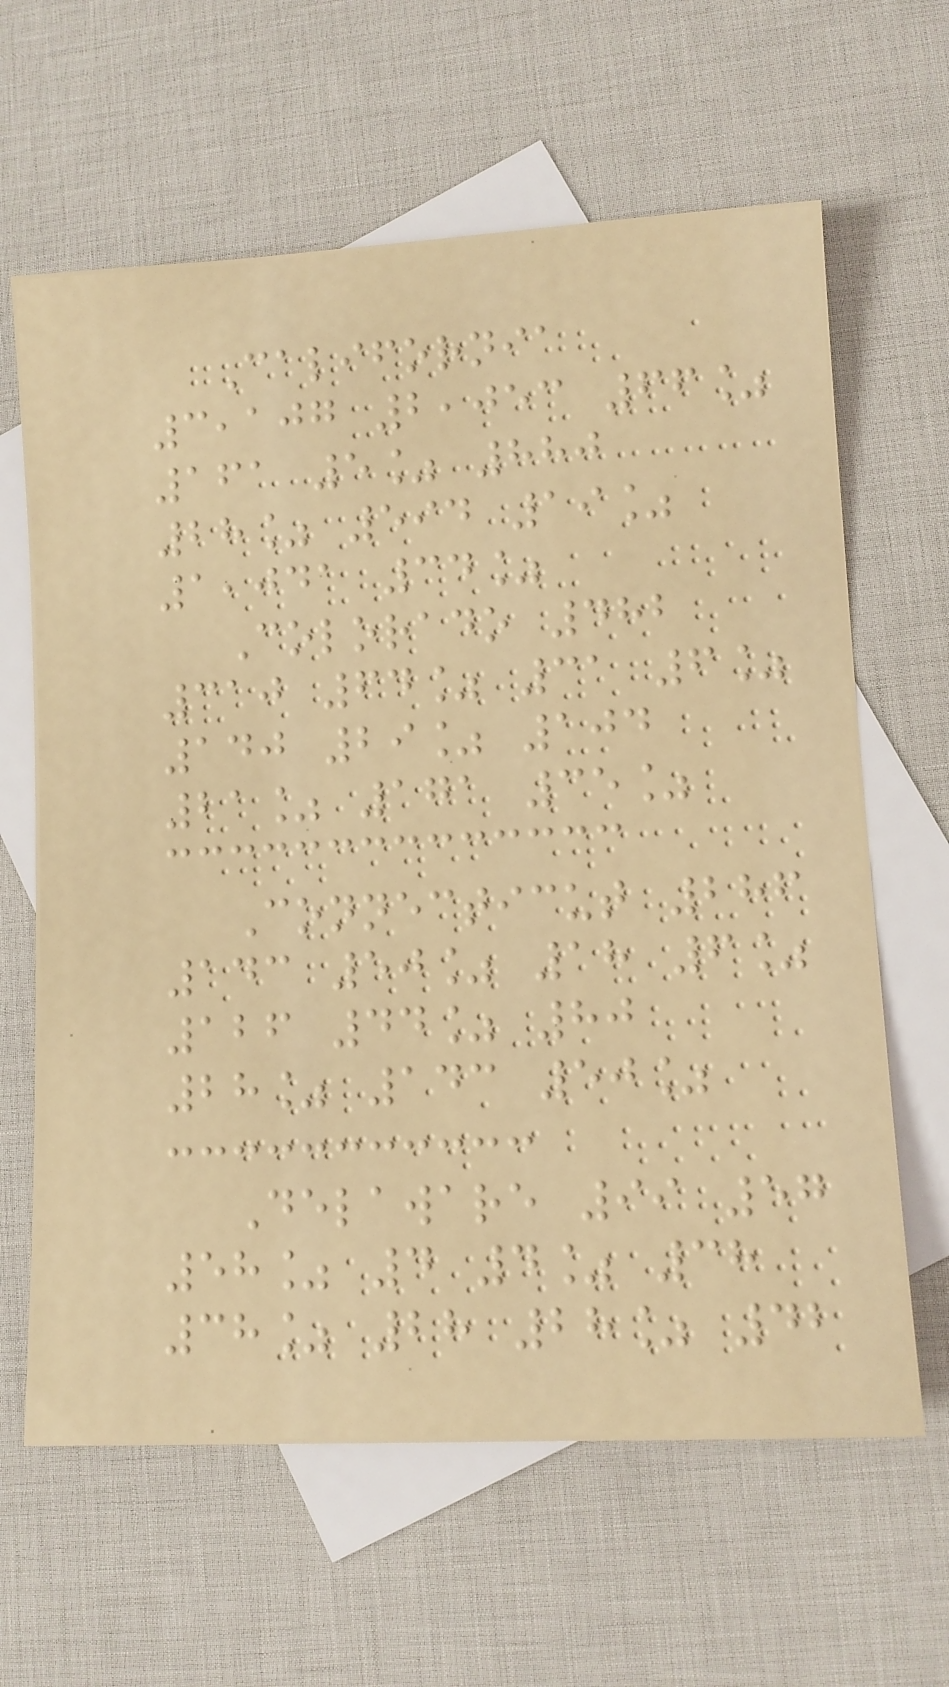California
3,107 2,053 66%
161 5% 880
28% 594 19%
1,041 34%
Colorado 482
310 64% 31 6%
140 29% 104
21% 171 35%
Connecticut 286
143 50% 18 6%
126 44% 80
28% 143 50%
Delaware 99 57
58% 4 4% 38
38% 28 28% 42
